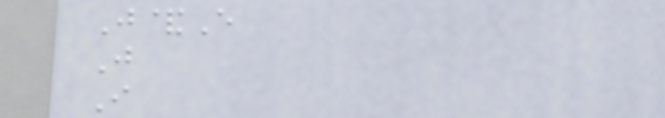J&E
J
I
